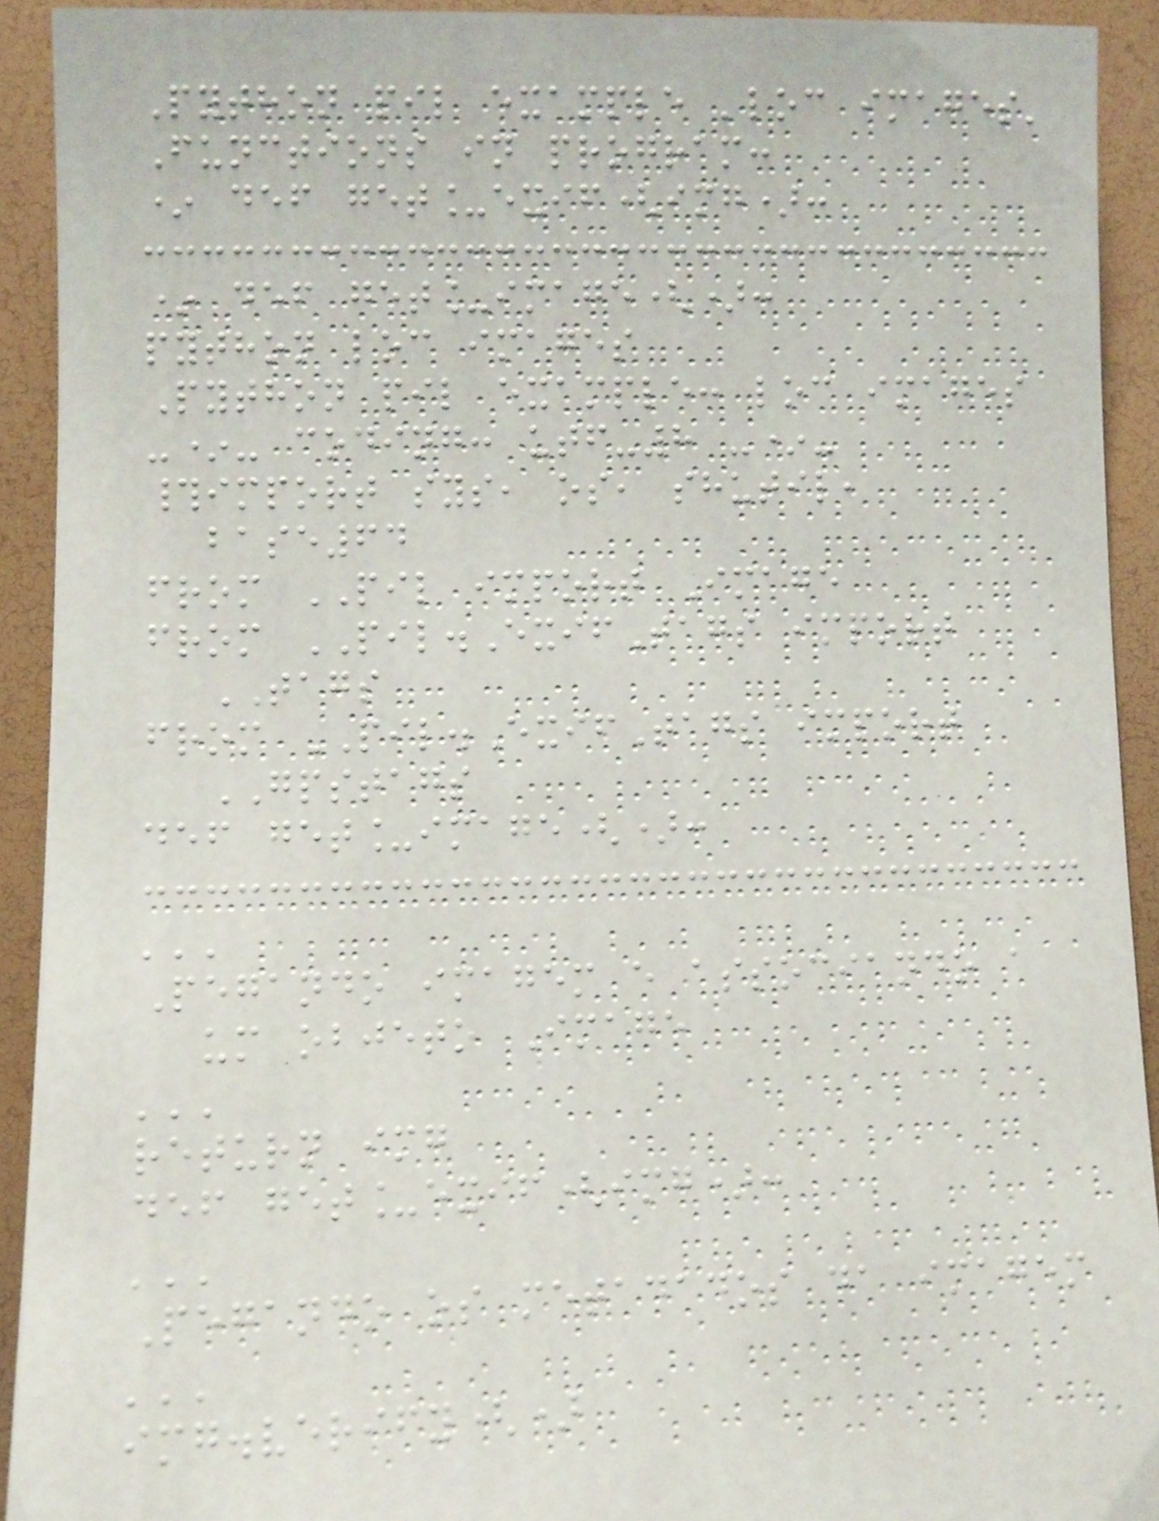Python pil example 'loc images'
Functions in program:
* def get_exif(img):
* def get_image():
python loc images
Python pil example: loc images
-*- coding: utf-8 -*-
#import sys, os, shutil,
base64
from PIL import Image
from PIL.ExifTags import
TAGS
from PIL.ExifTags import
GPSTAGS
def get_image():
'''
Pegando imagem e associando a
um objeto Image
'''
return img
def get_exif(img):
'''
Pegando os metadados da imagem
'''
img.verify()
